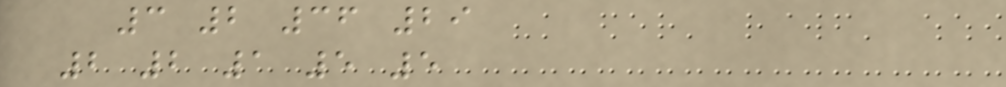3 2 36 29
2 2 1 5 5
